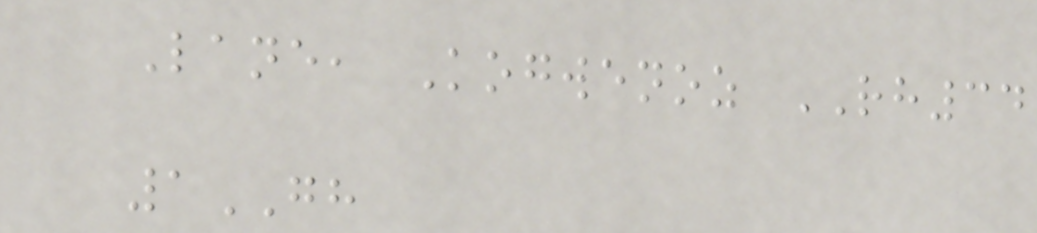Lane, Kogwenoz RH34
1GH
